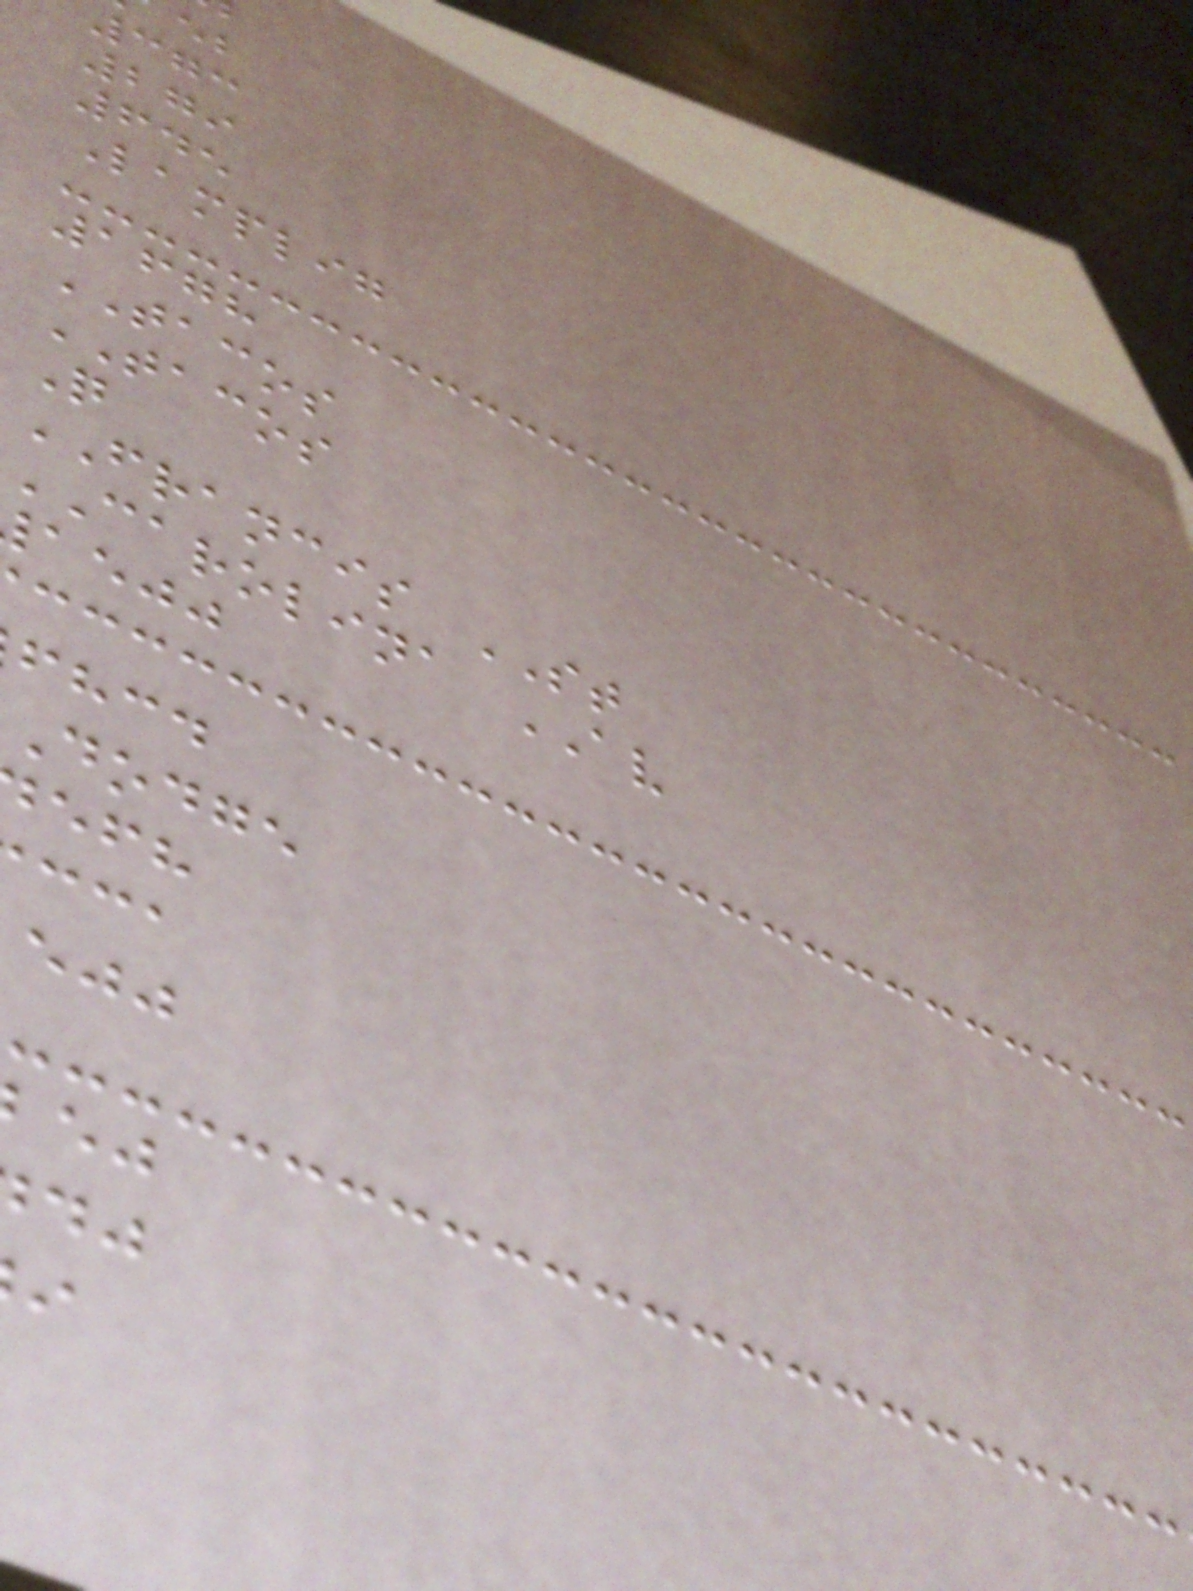373
279
645
Lamplig
1678
TACOS
TACOS
Q
FRANCIS ST
carolina AV
aejj
fhcd
dodge
